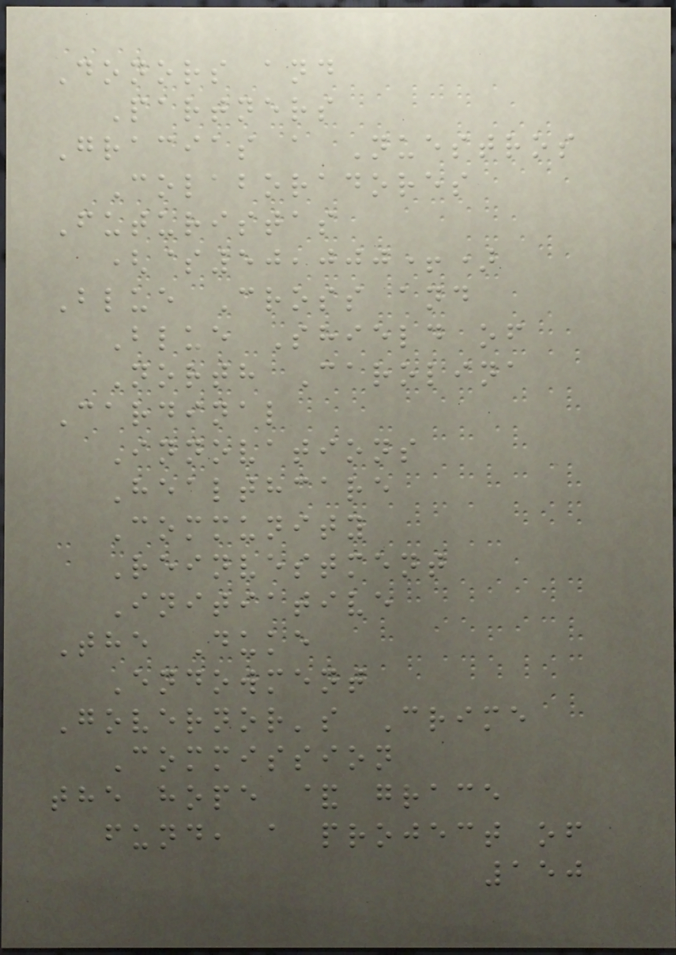Donors and
Partners
Gracias a Nuestros
Colaboradores
Futuristas
($50,000+)
Blue Cross and
Blue Shield of
North Carolina
Cardinal
Innovations
Healthcare
Community
Reinvestment
Initiative
The Duke
Endowment
Governor's Crime
Commission
the hope & grace
fund, a project of
150
